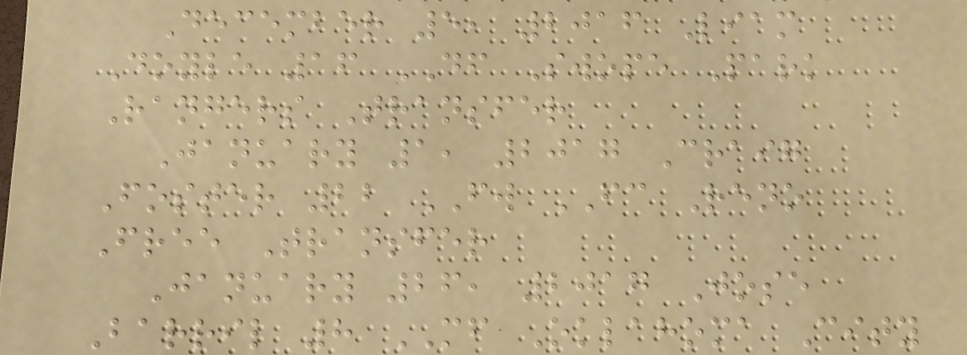December 5, 2016 Liam
Doyle 16 DF Swope Park
Rangers Transfer
January 1, 2017 Craig
Foster 22 FW FC Reno
Free Transfer
January 26, 2017 Jose
Barril 8 MF Oklahoma City
